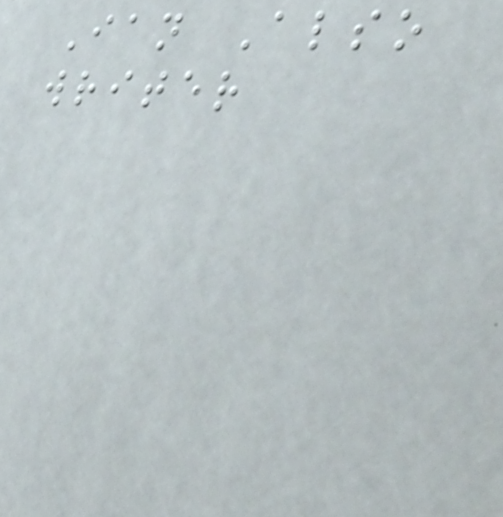Ian Also
writer
